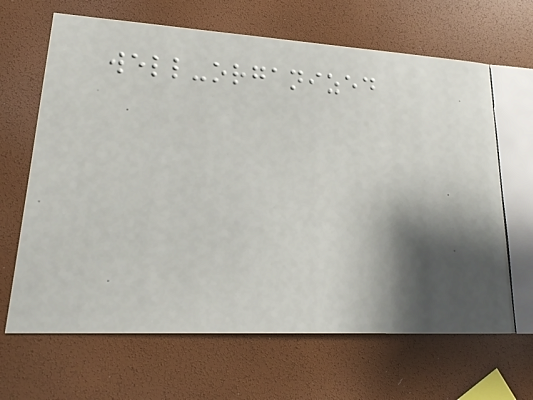well-organized
